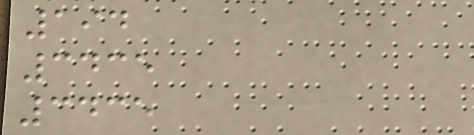194
3435
3435
